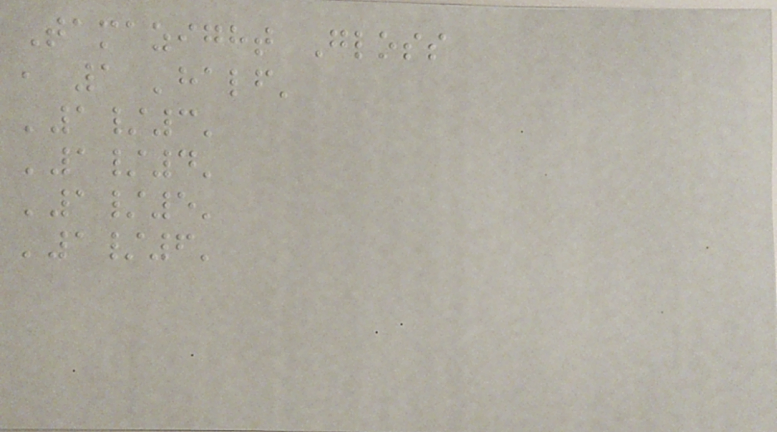Tamazight Gloss
, 1 'half'
'1/3'
'1/4'
'1/5'
'1/6'
